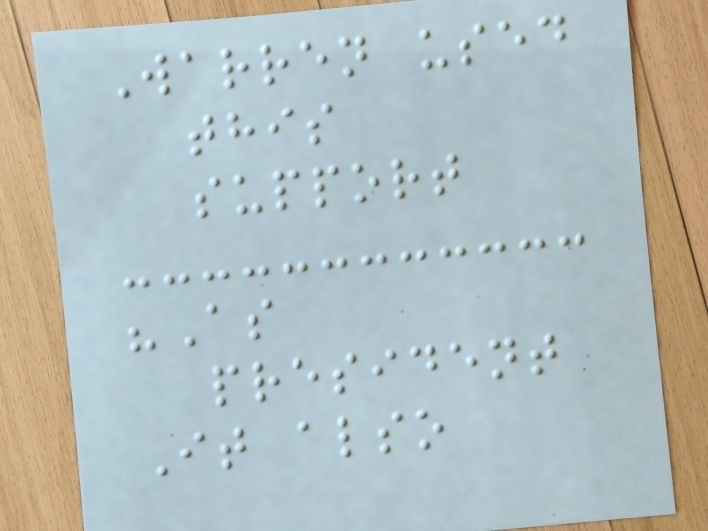Warren used
this
support
"As
president
It also
